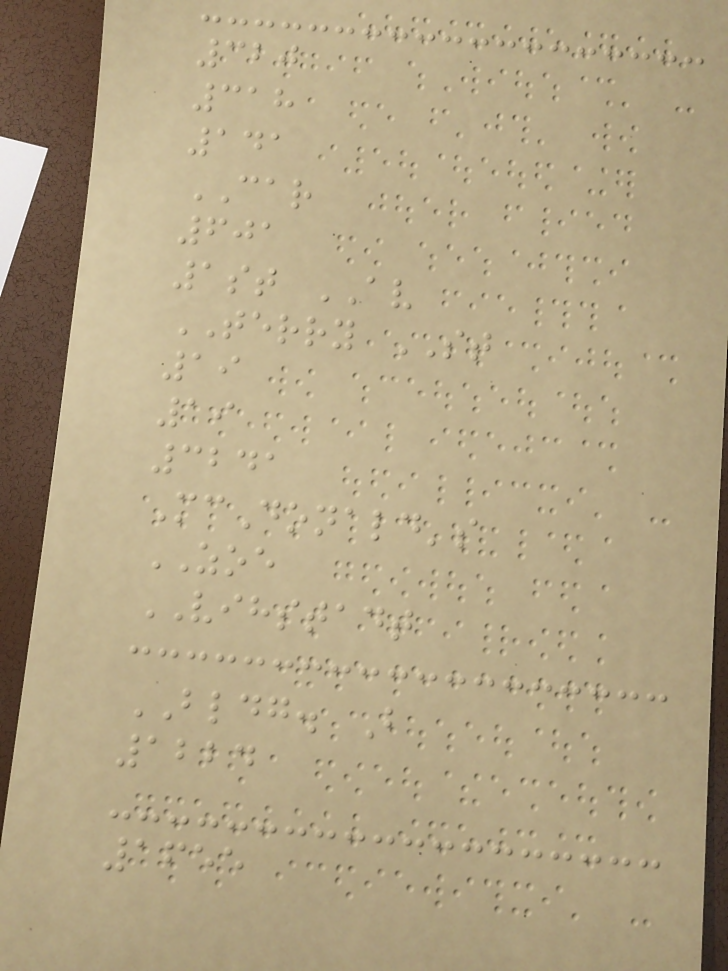320
318
141
CAR
601
1st AV
TERRY ST
19
19
3241
McDonald's
ZOE
VIHSTADT
BLDG. B
1224
1655
